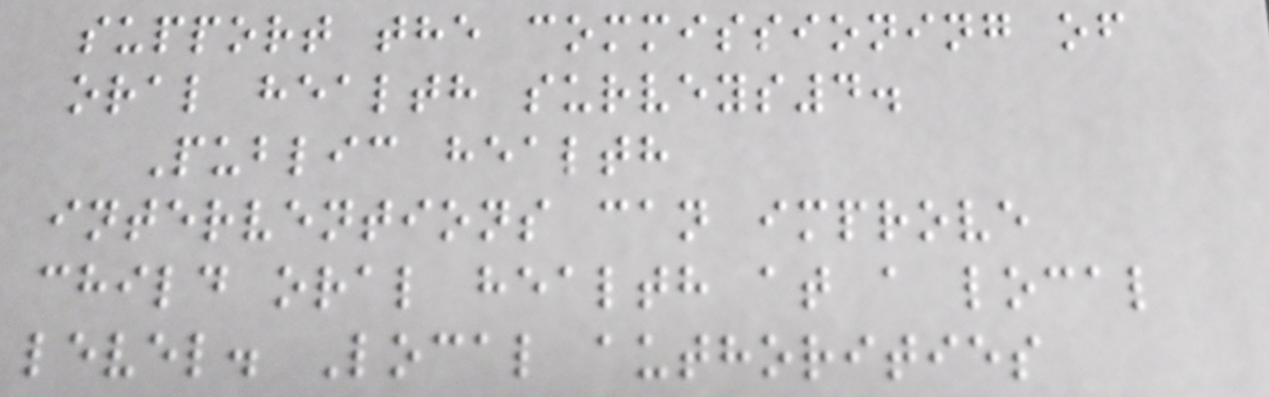support the commissioning of
oral health surveys4.
Public health
interventions can improve
child oral health at a local
level. Local authorities
